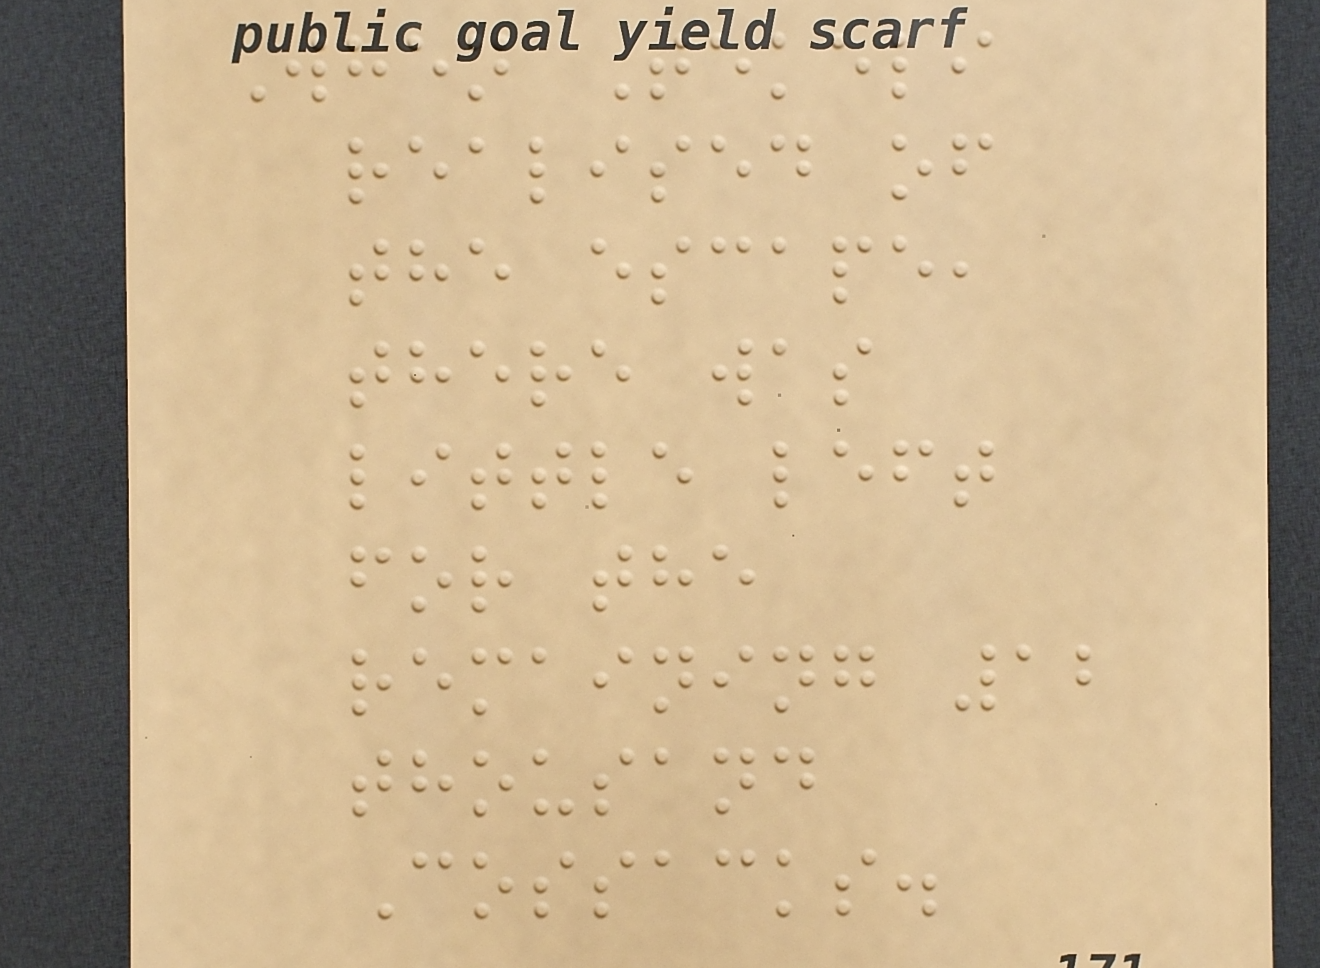When Tekeli
realised of
the escape,
there was
little left
for the
remaining 12
thousand
Cossacks.
